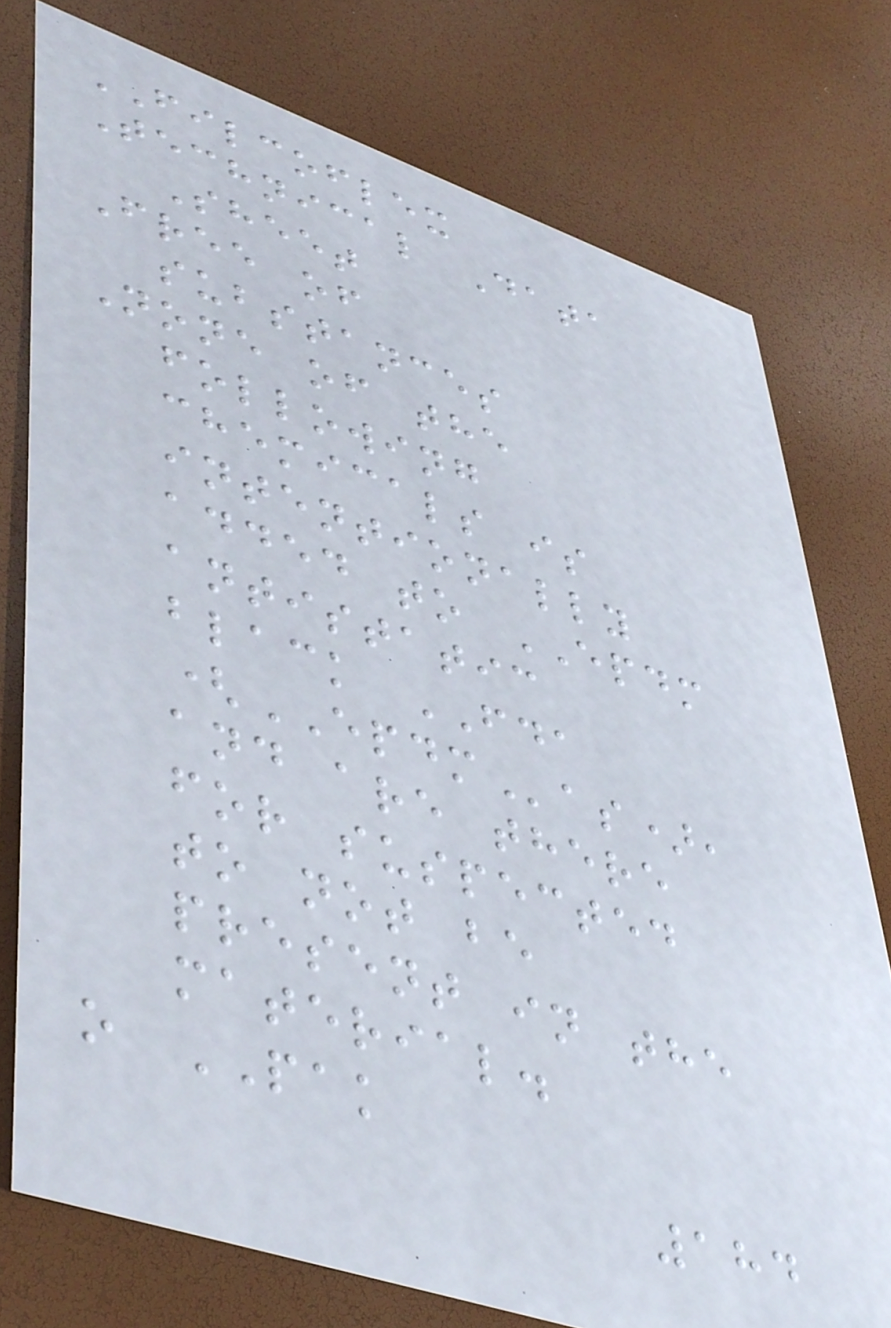FILCOFLEX
Technical Data
Sheet
Free of
substances
None of the
following
chemicals is
intentionally
added to EPDM
antistatic
black FDA
(EPDMas),
and are there
for suspected
to not be
present in the
material.
o PAK
184
